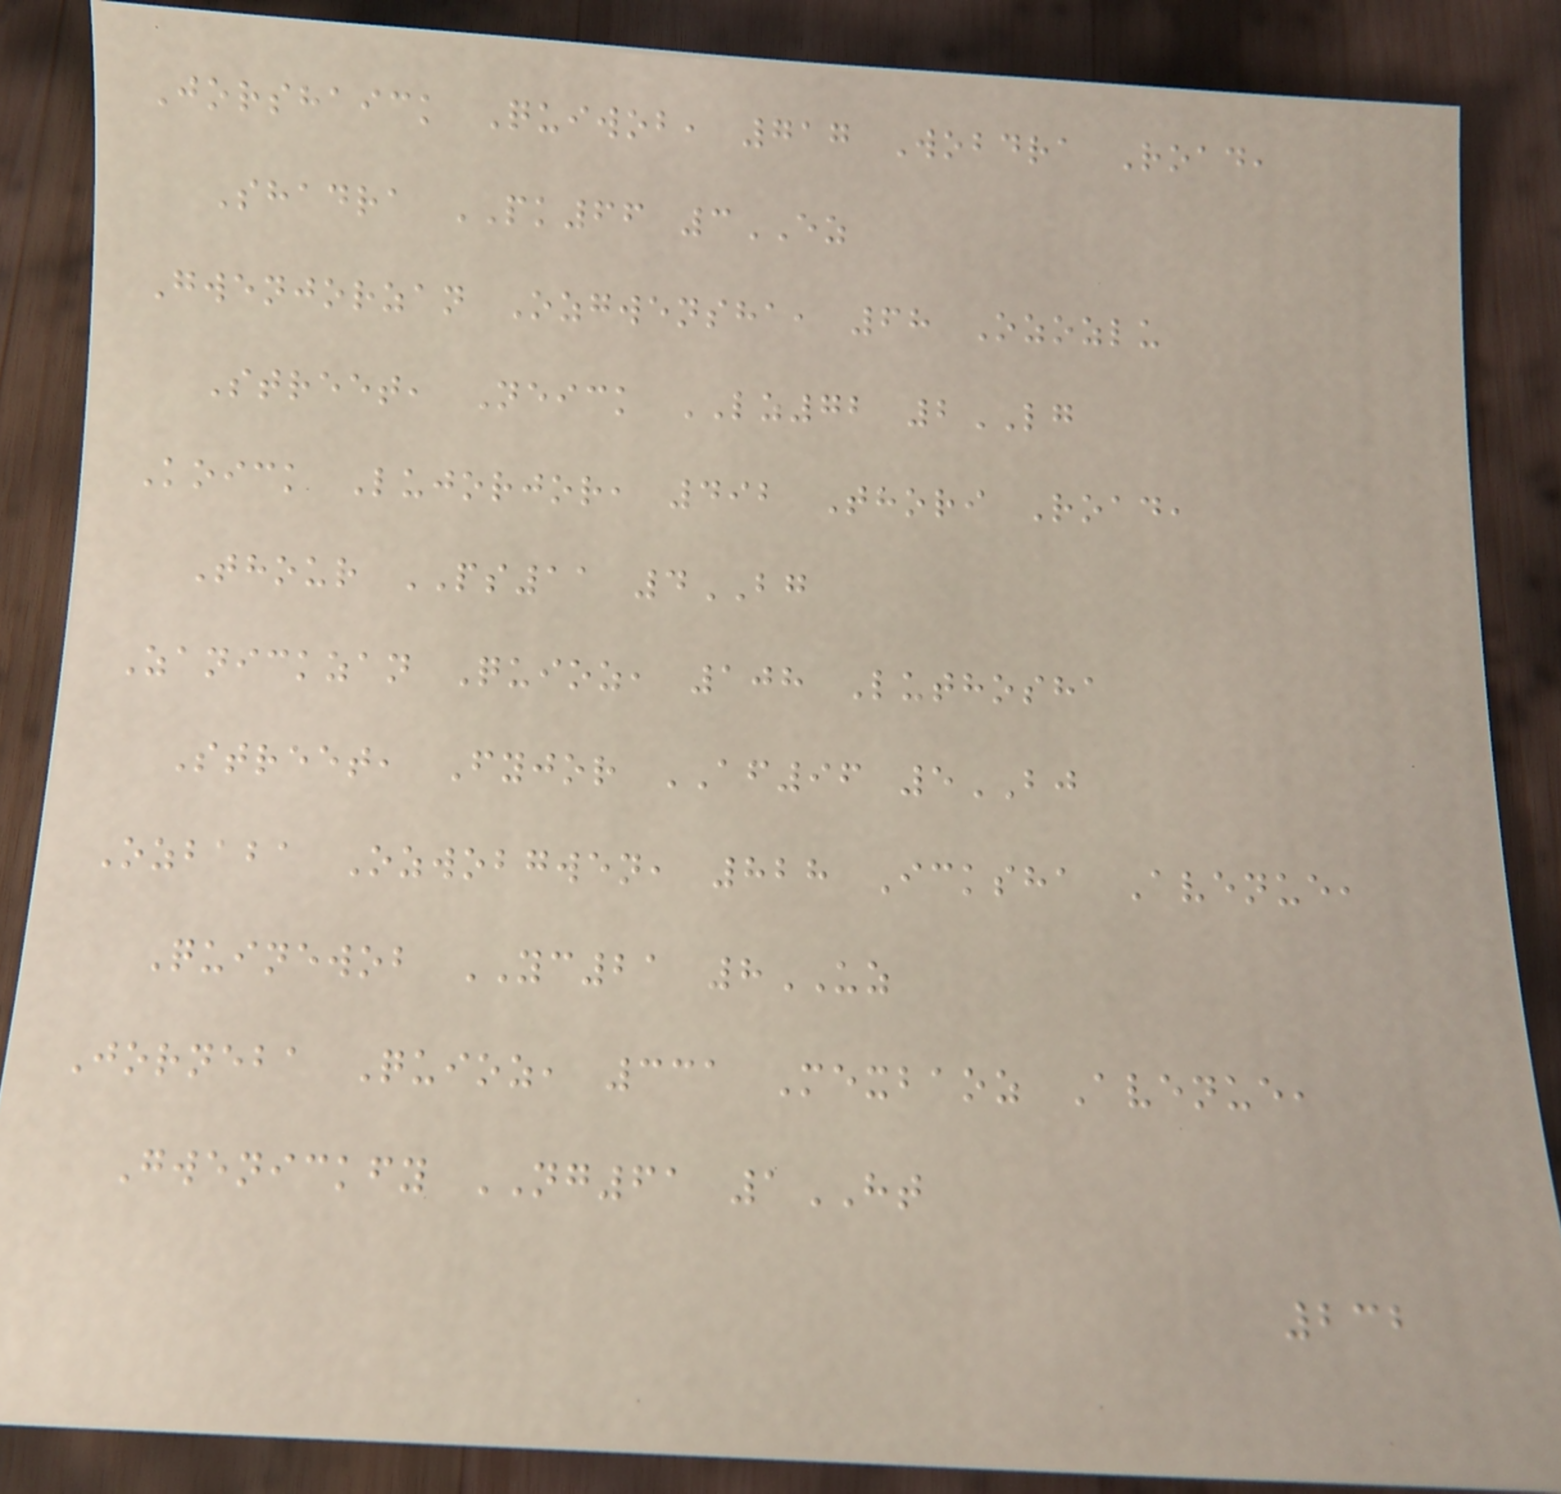Jorshaick Quiwob, 717 Wobdra Road,
Shadra PK66 3EZ
Gwenjorzan Ozgwensha, 68 Ozozlu
Street, Neick LZ72 2LG
Koick Lujorjor, 492 Thori Road,
Thour PS11 4BG
Zanickzan Quioz, 108 Luthosha
Street, Fyjor AF96 5BJ
Ozbaba Ozwobgwen, 828 Icksha Avenue,
Quinewob YC21 8UZ
Jorneba Quioz, 331 Mexbaoz Avenue,
Gwenickfy NG61 1HT
232
